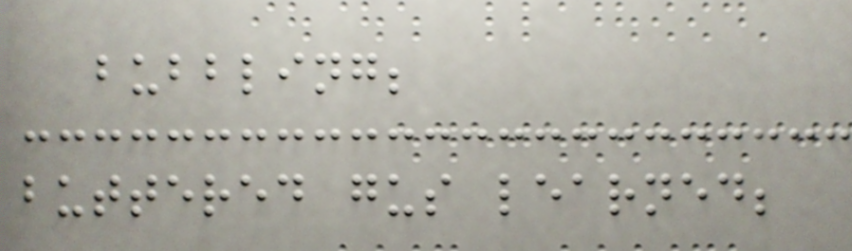bubbling;
buttered gus learned;
